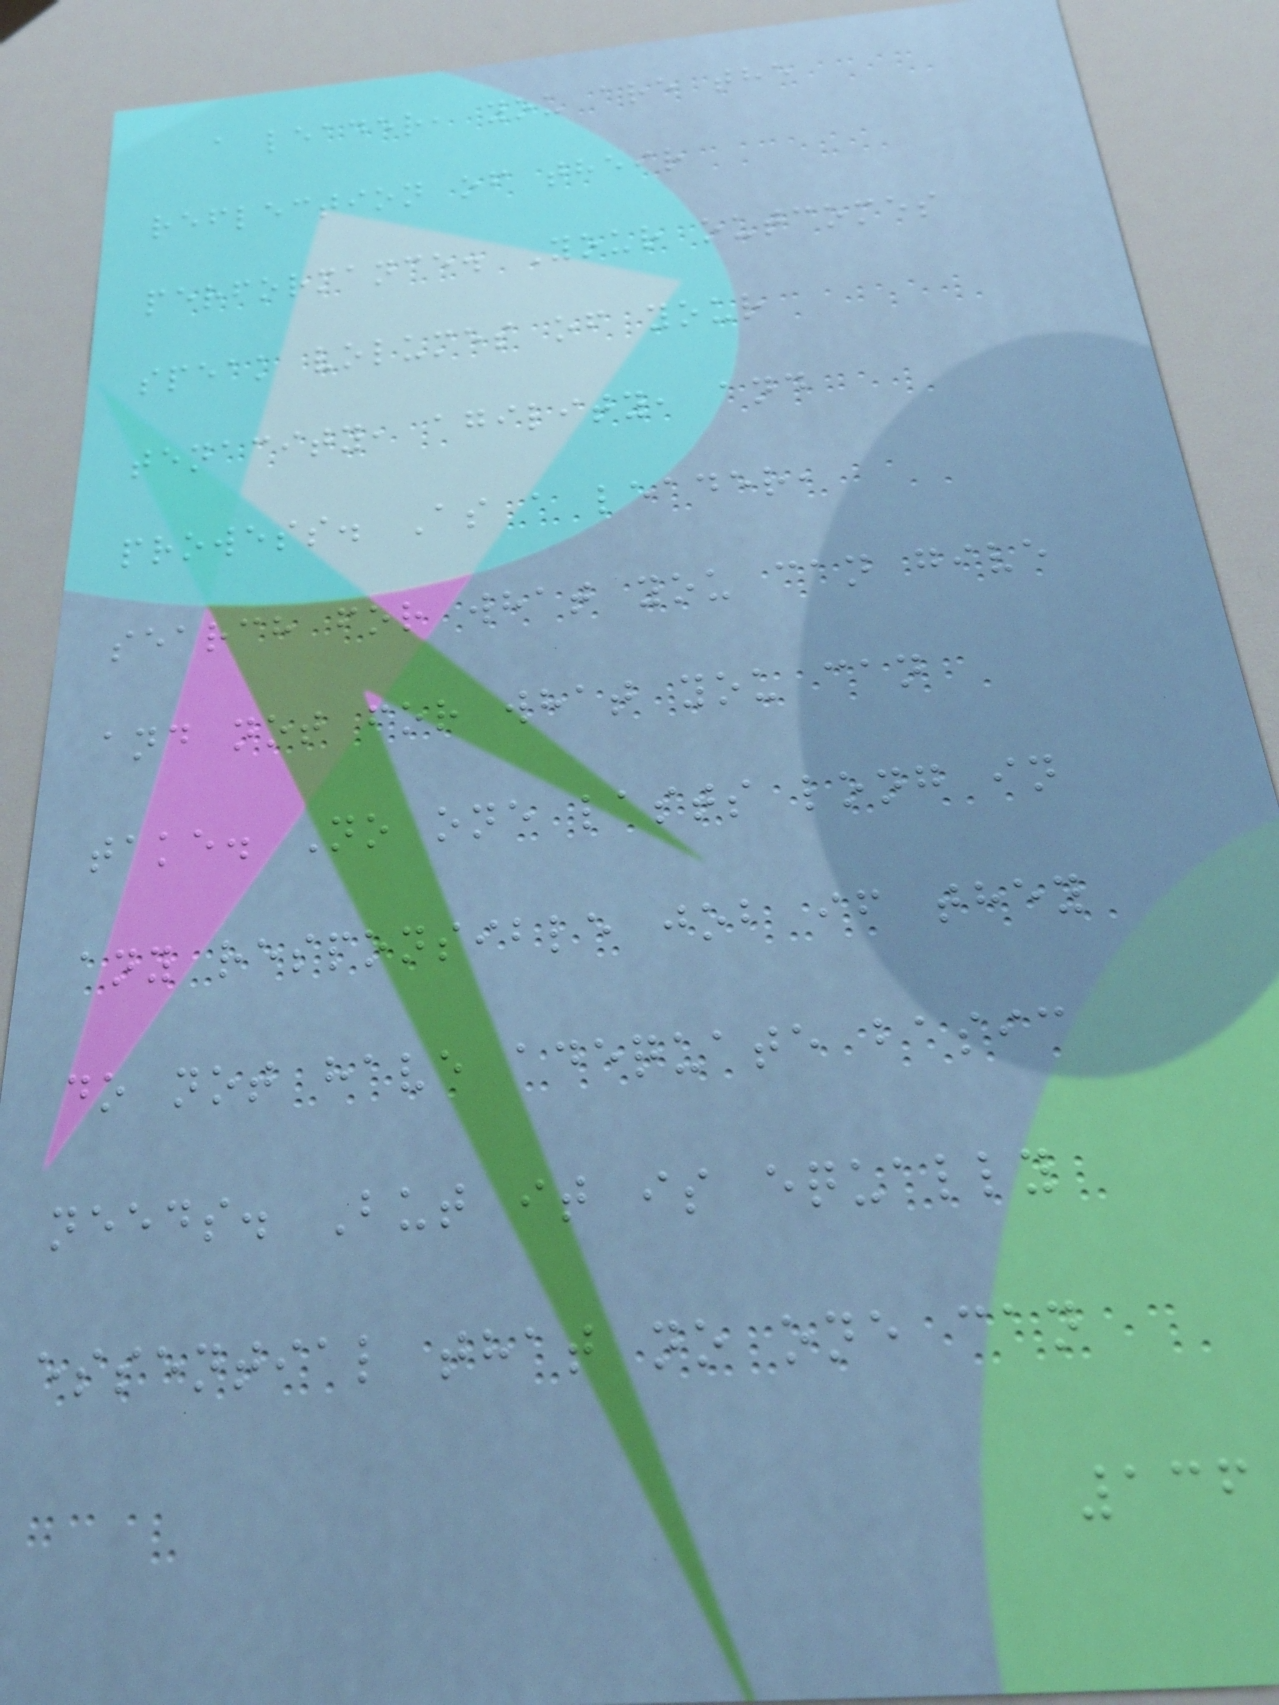a leader, you are the
reflection of their
performance. Your outcomes
speak volumes of your
tenacity, agility, and
prowess. As a leader,
search for what you can give
and not for what you can
take. No one lasts long in
any responsible job if they
do not have adequate basic
needs. But it is equally
essential that no one can
136
